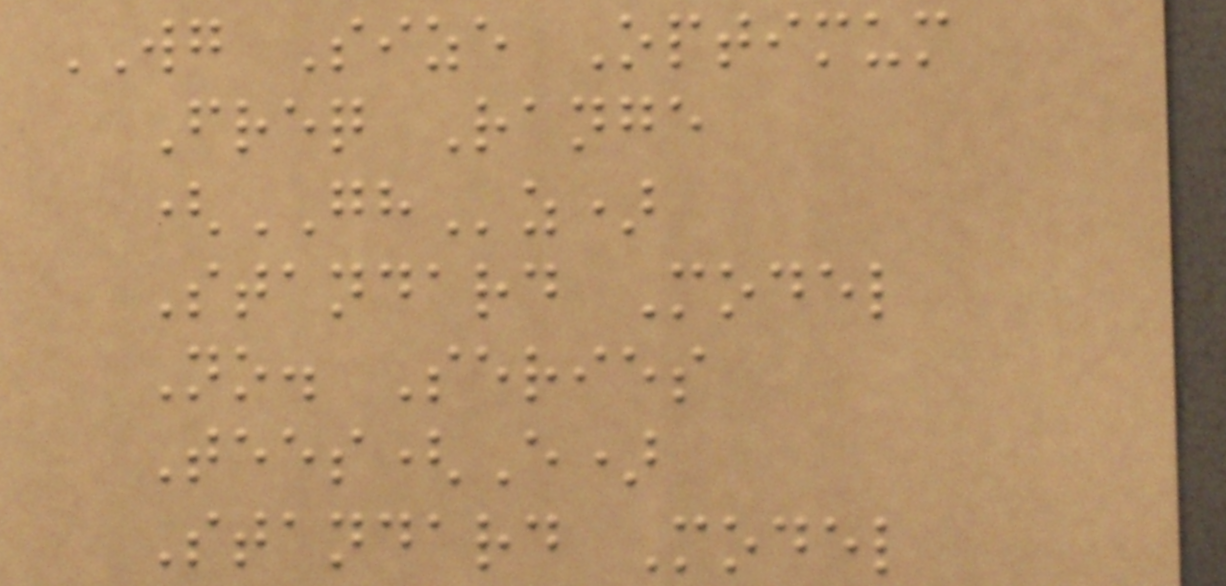WG Size Optimum
Freq Range
(GHz)
Standard Model
No. Series
Tees(E)
Standard Model
